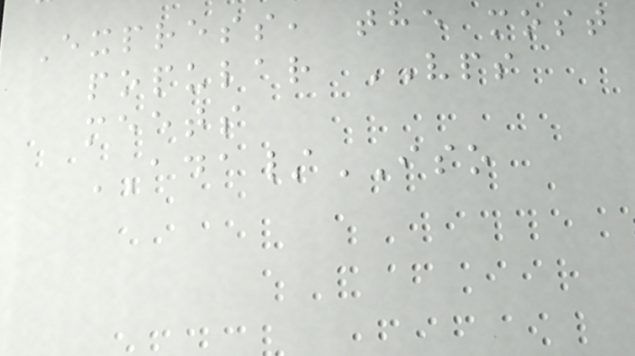Express, the most
popular VPS
meets
ADA/ISO
